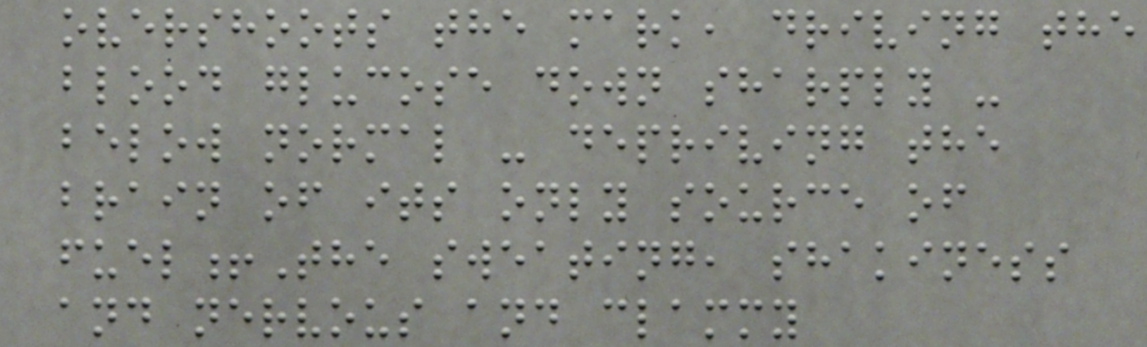overshoots the mark, driving the
blood glucose down sharply -
below normal - depriving the
brain of its only source of
fuel!The sweating, shakiness
and nervous and clammy
